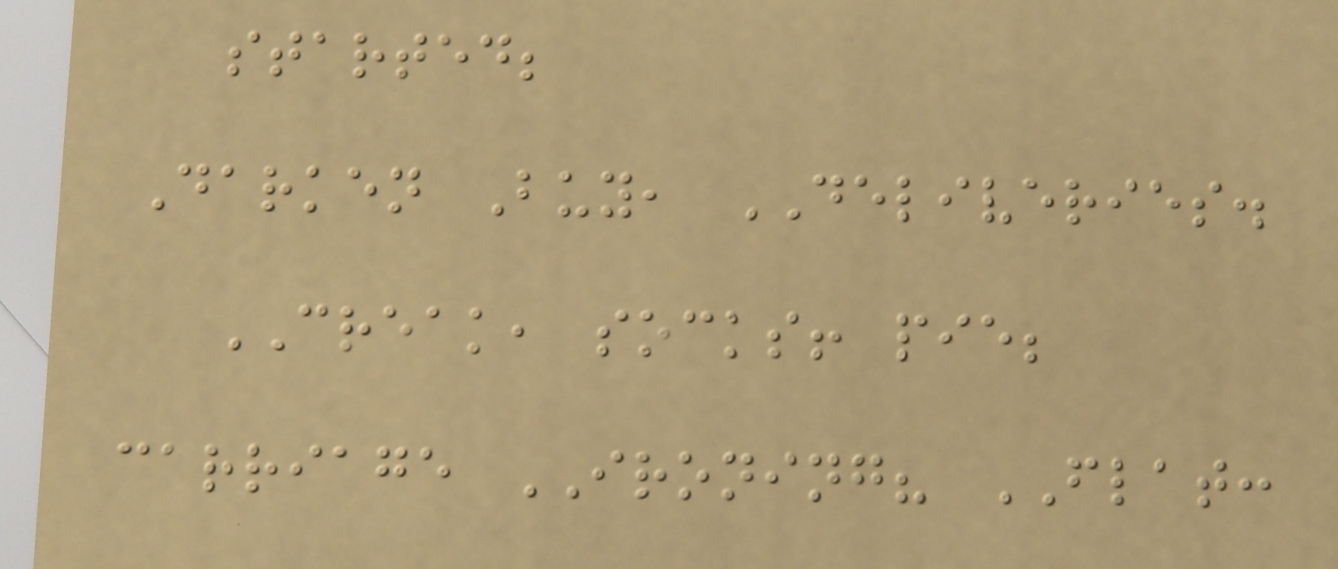started;
Darken Buy, DELIVERIES.
CREAK, socks! pie;
carriage IRONING? FLAT:
